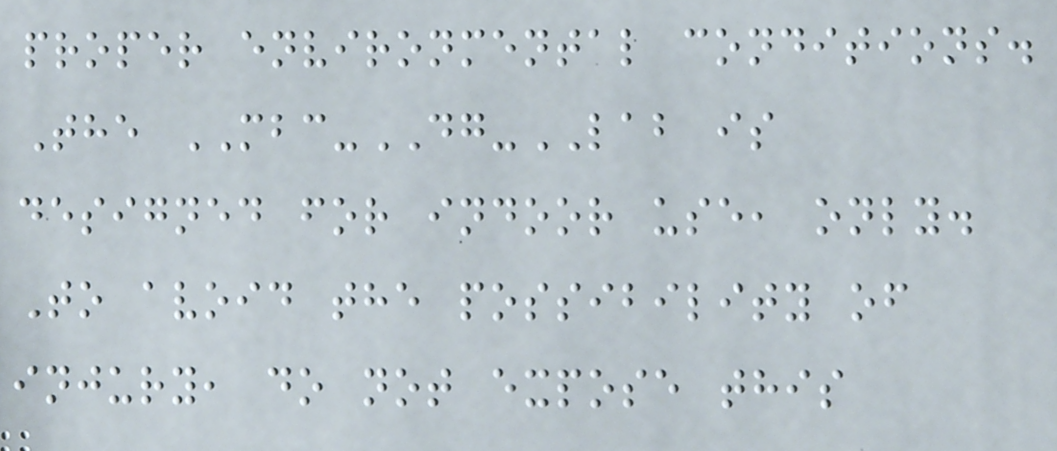proper environmental conditions.
The MBC-DG-LAB is
designed for indoor use, only.
To avoid the possibility of
injury, do not expose this
